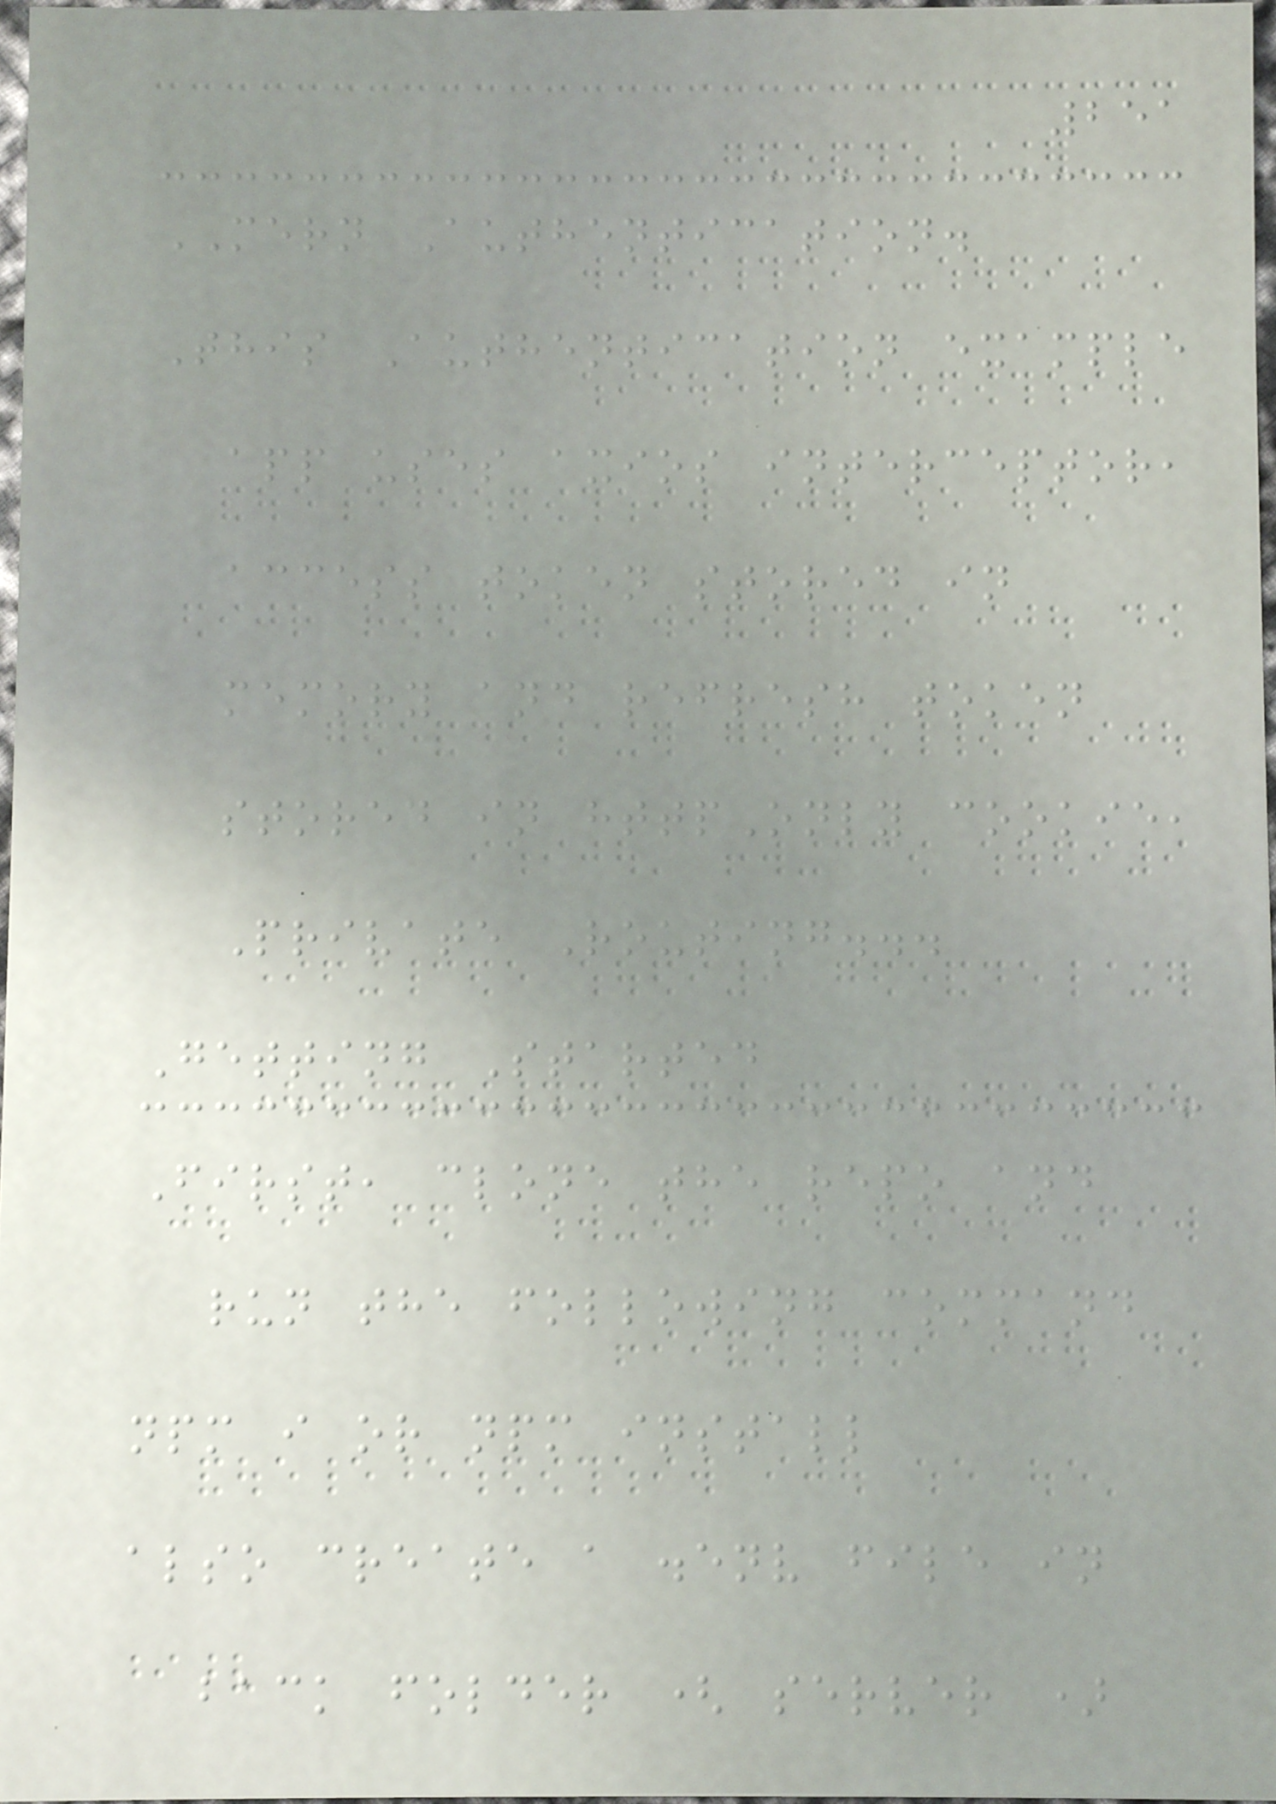251
MERN Authentication.
This Authentication example
app uses axios interceptor,
access token stored in
memory and refresh token
stored in httpOnly cookie,
Private Routing...
Getting Started
First, clone the repo and
run the following command
npm i or npm install
also create a .env file in
back folder ( server )
